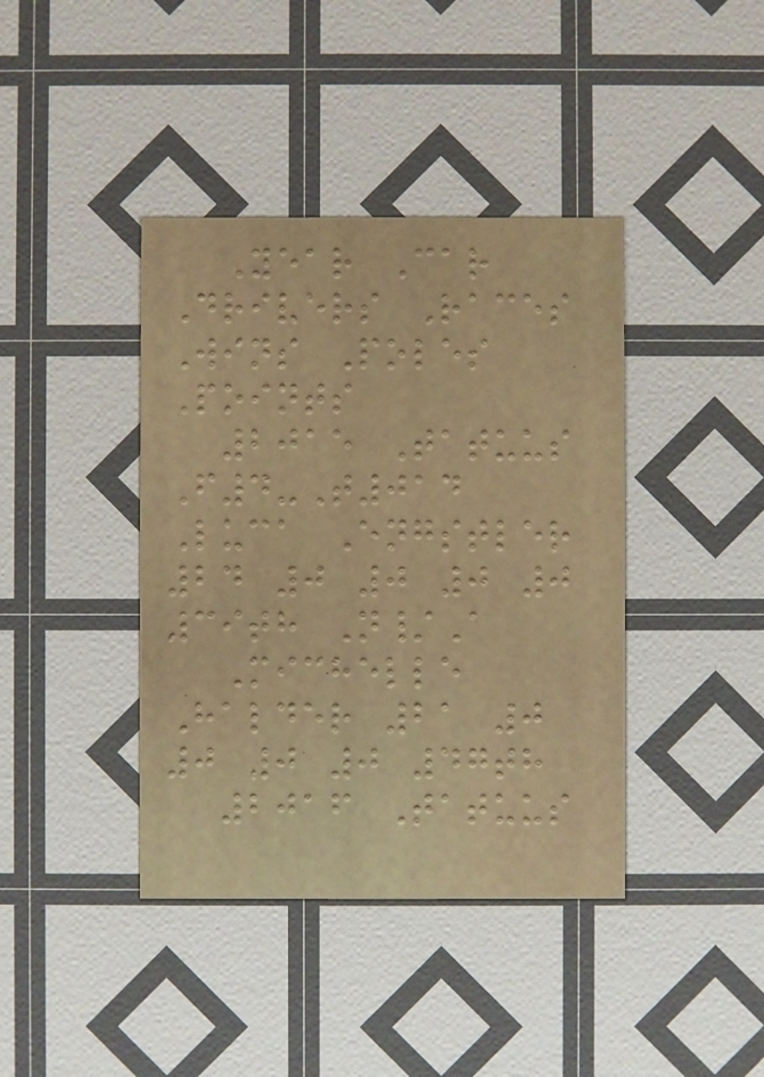Year Car
Drivers Races
Wins Poles
Points
2015 Tatuus
F4-T014
Luca Engstler
24 0 0 0 0
39th N/A
Michelle
Halder 21 0
0 0 0 47th
2016 Tatuus
